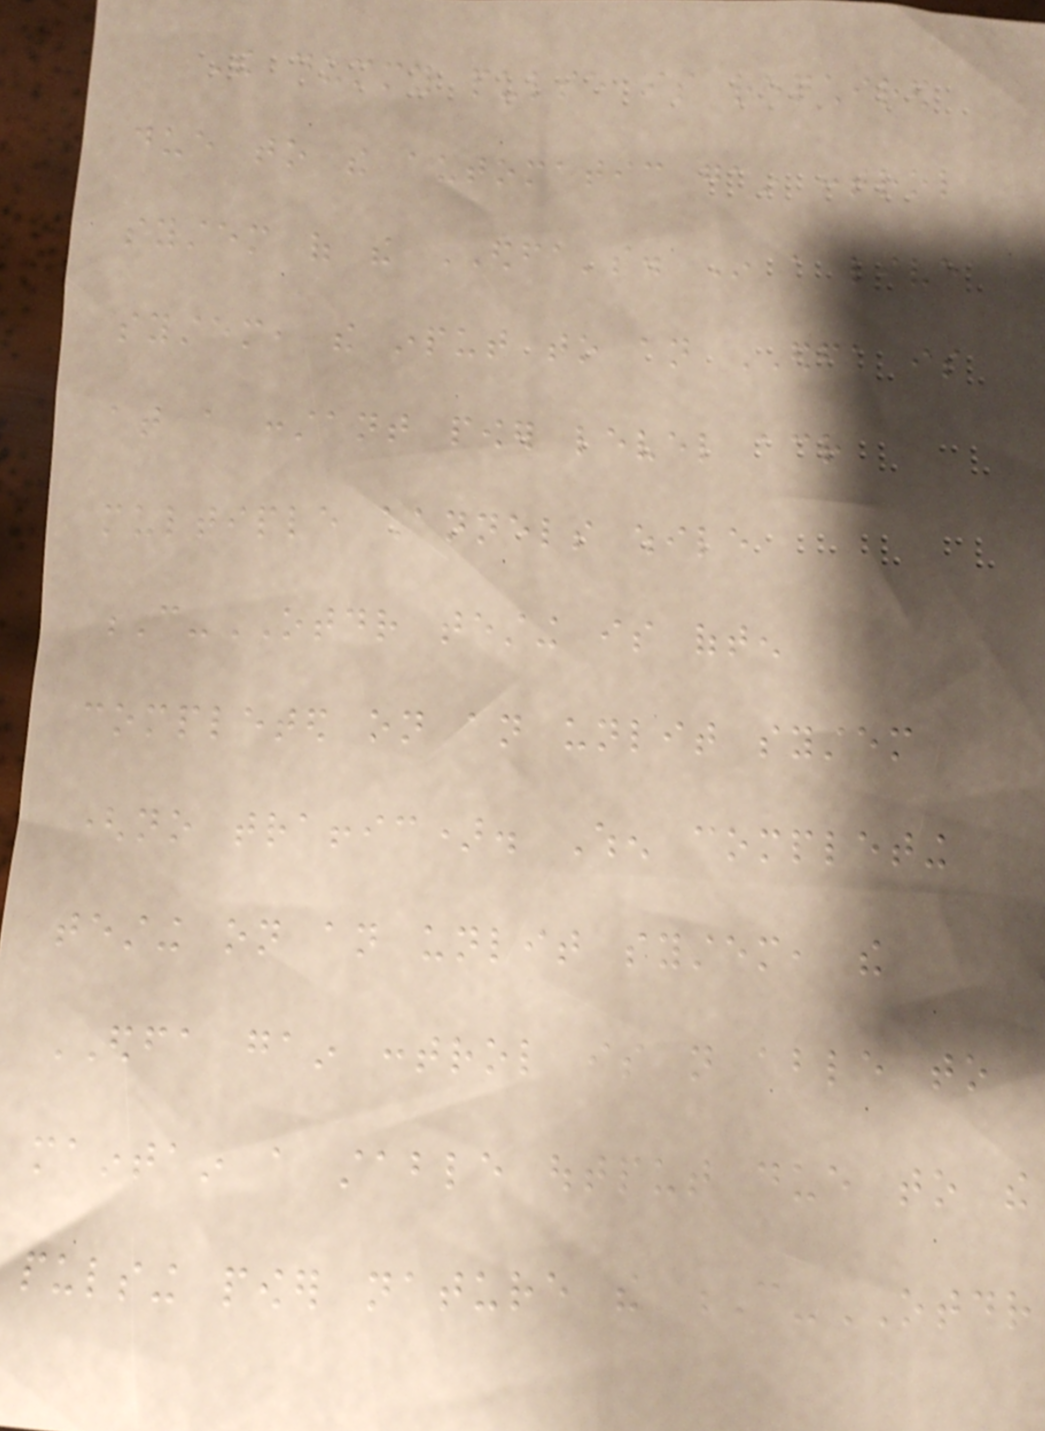The dummy pulse is required
due to the automatic gain control
system of the EDFA's. In a live
system, the input to an EDFA is
at a constant power level across
multiple channels while
C-OTDR testing is often
completed on an unlit system
(no traffic). When completing
testing on an unlit system, the
EDFA gain control is not able to
maintain a stable output due to the
pulsing power nature the C-OTDR
